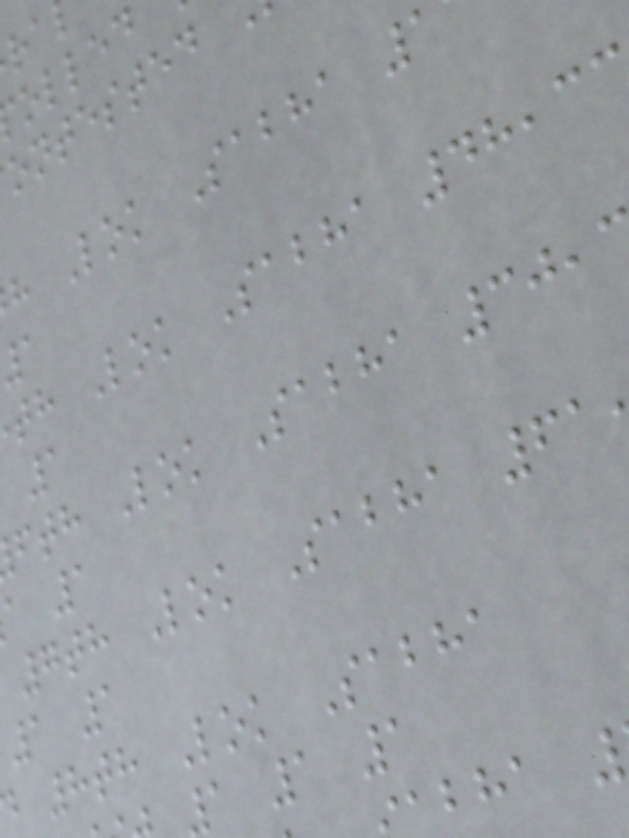ontested
h Lok Sabha 1
th Lok Sabha 48,3
fth Lok Sabha 30,
a 1
7th Lok Sabha 61
1 1
8th Lok Sabha
1 1 1
